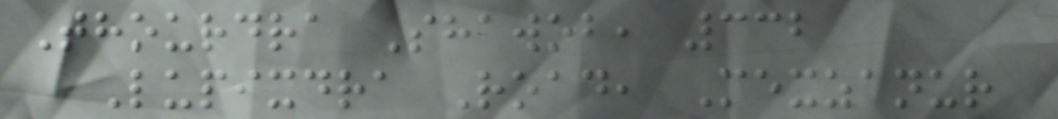Thourdra Shawob, 332
Lupixdra Road, Mexzanur
